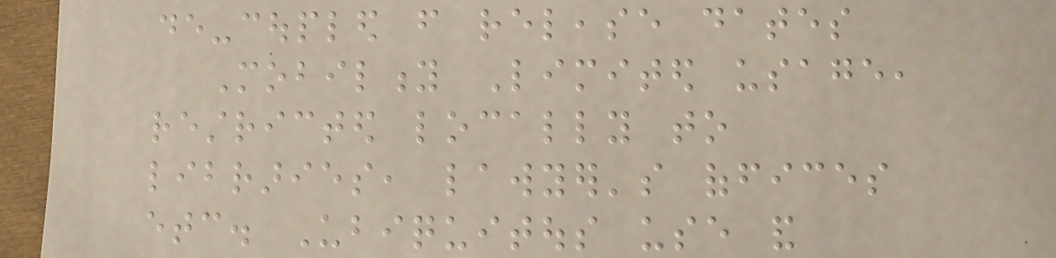de-coupled from release dates
Mobility Limited usage,
restricted locally to
libraries, lawyer's offices
etc. Ubiquitous use and
